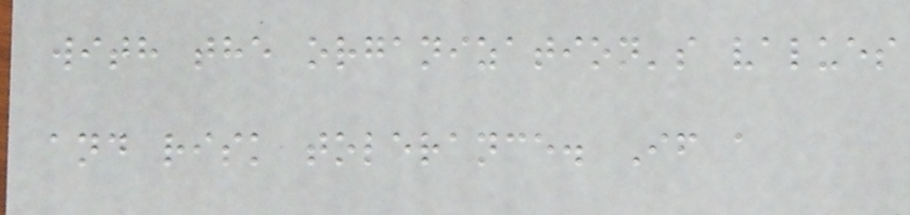with the organization's values
and risk tolerance. If a
